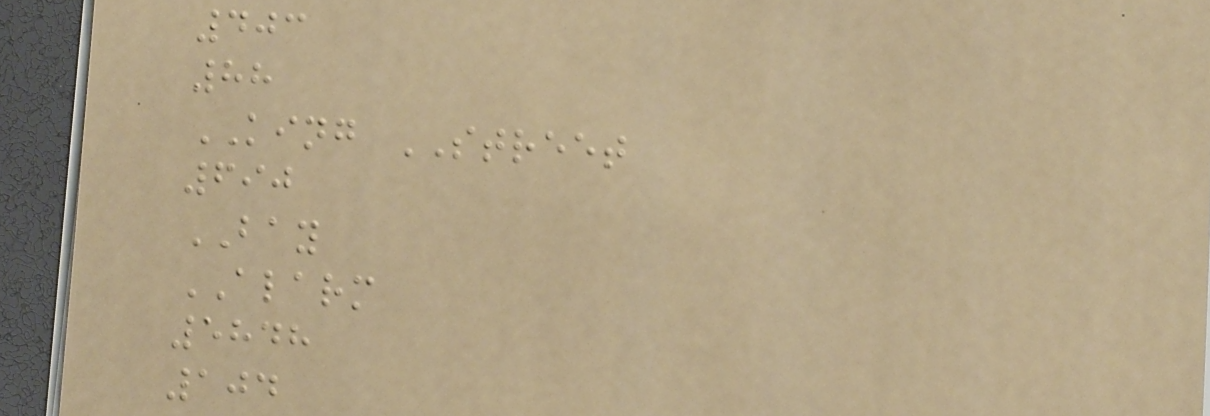403
88
KING STREET
690
BAY
ALARM
5848
104
